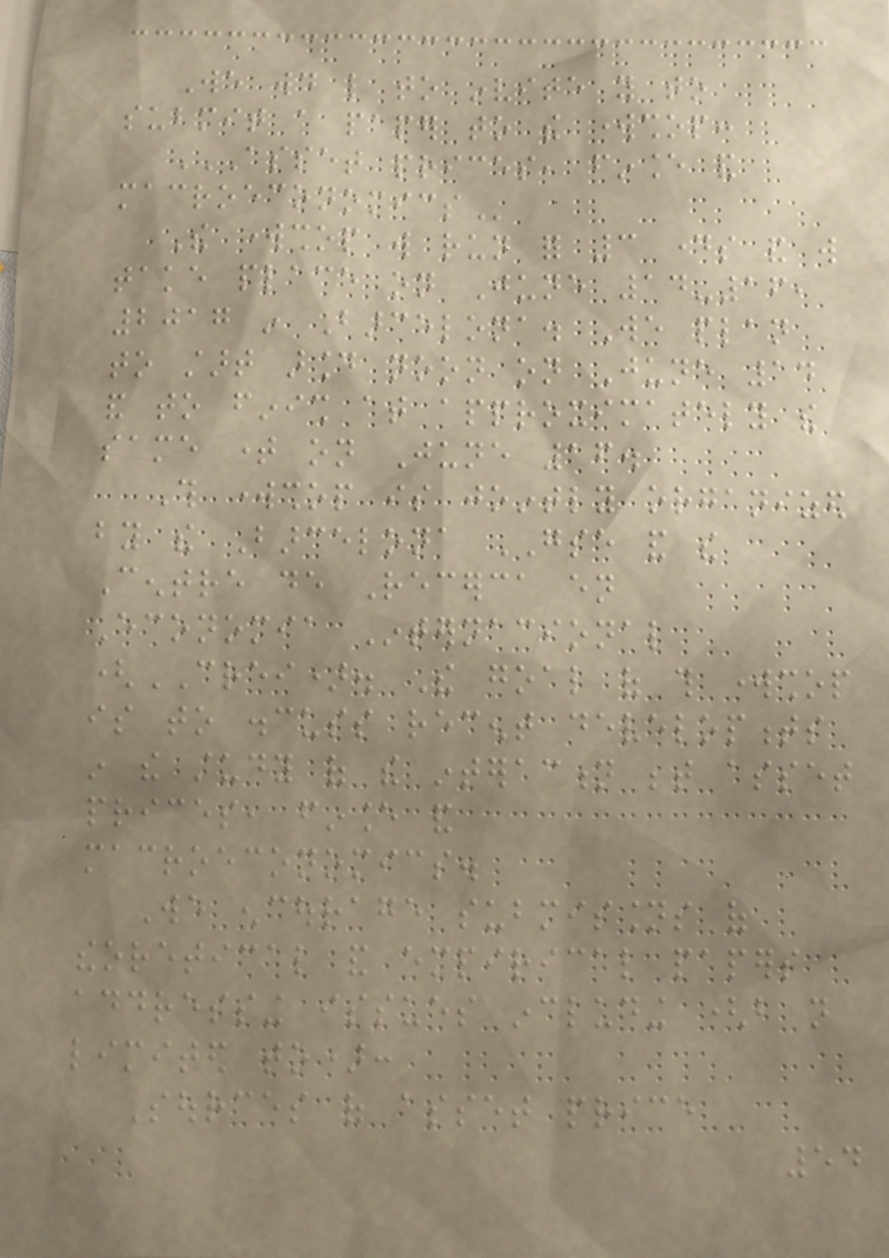We would like to invite you to
submit a paper to the workshop:
ASSET PRICES, FINANCE AND
MACROECONOMICS
The workshop will run for 3 days and will
take place on June 14-16,
2017 in Barcelona. We plan
to start around noon on June 14
and to finish at approximately the
same time on June 16.
This workshop is jointly organized
by the Barcelona GSE and the
Centre de Recerca en
Economia Internacional
(CREI). The goal of this workshop
is to discuss recent developments
in the study of the interaction between asset
prices, finance and
macroeconomics.
We encourage submissions of
theoretical and empirical papers
addressing issues including (but not
limited to):
Sources of asset price
54
